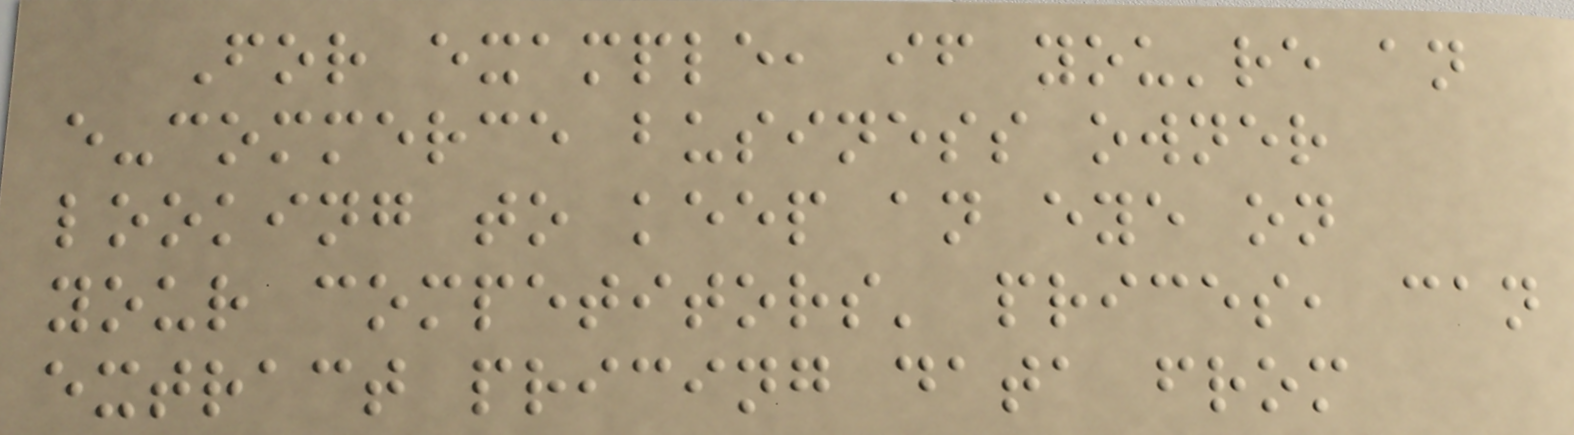For example, if you're an
e-commerce business owner
looking to keep an eye on
your competitors' prices, can
extract pricing data from
